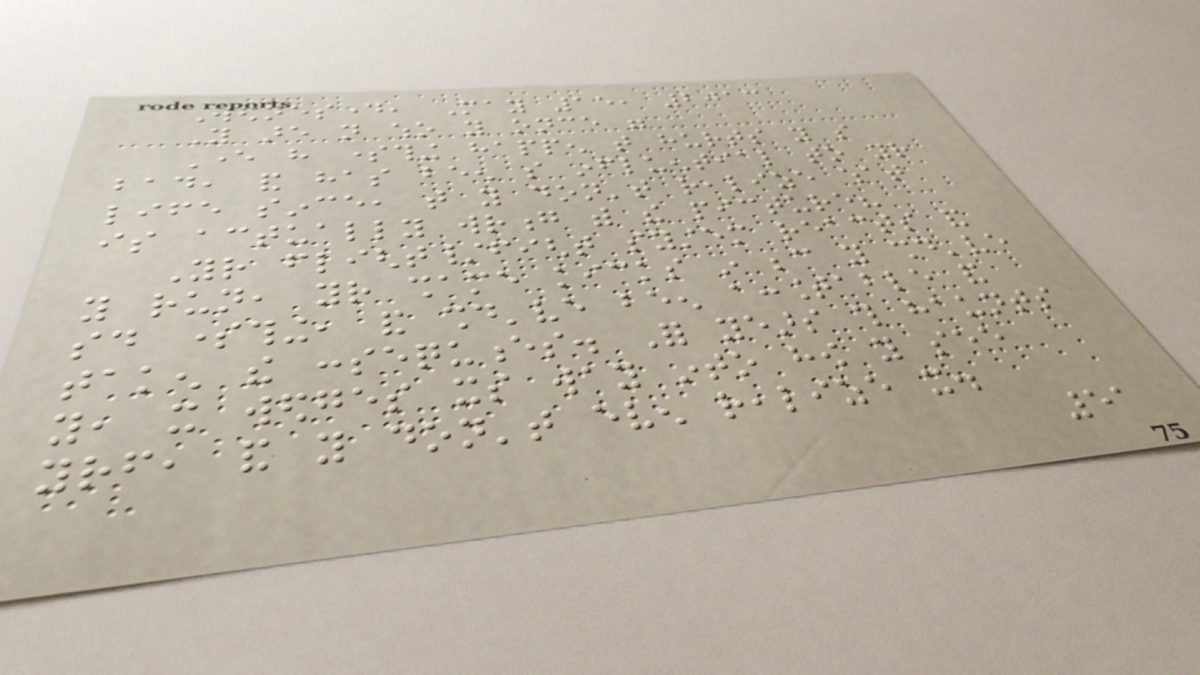Wednesday, May 15, 2013
You are not who you once were
Ever have something happen that hurts you so
bad, and has been so influential to your
life since, that you don't realize what
is actually wrong with the picture?
Your flight/fight system reacts and
you run, your shame kicks in because you should've
said something, and should've been accountable and
taken the consequences. For years this haunts
you, it wedges its way into how you see
yourself, and you don't even realize it.
51
